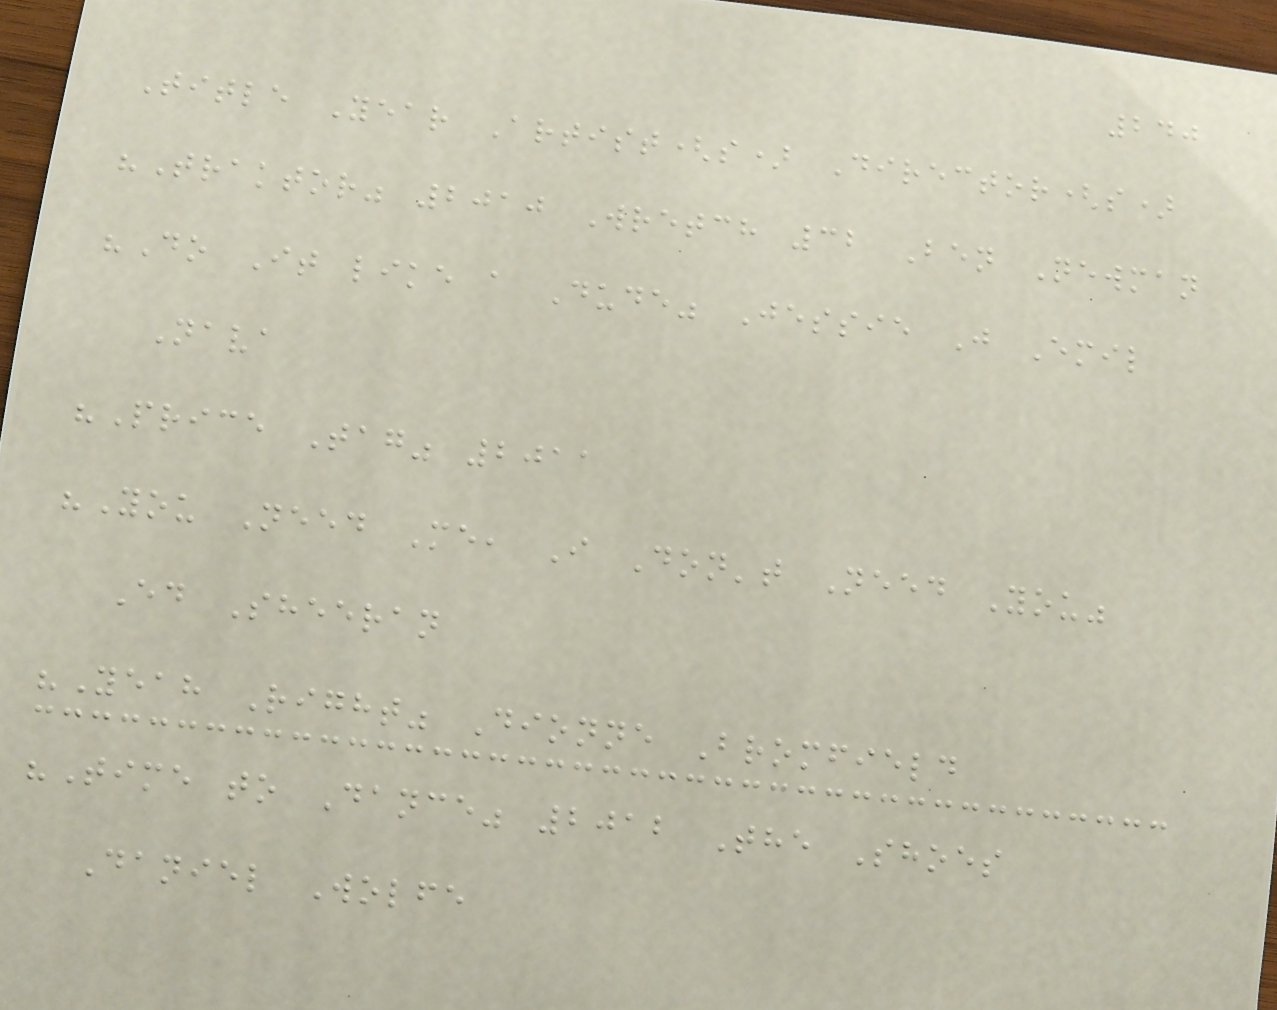240
Title Year Artist(s) Director(s)
"Traktor" 2010 Wretch 32 Ben Newman
"Do It like a Dude" Jessie J Emil
Nava
"Price Tag" 2011
"You Need Me, I Don't Need You"
Ed Sheeran
"Yeah Right" Dionne Bromfield
"Time to Dance" 2012 The Shoes
Daniel Wolfe
